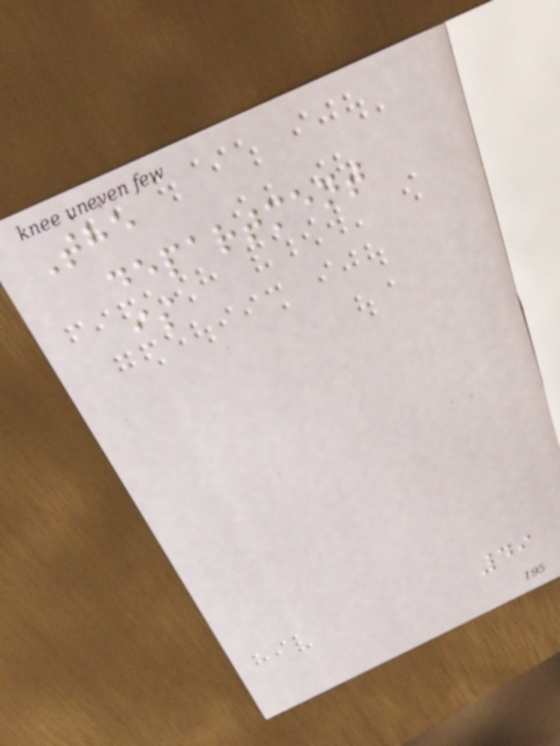The
department
is
49
